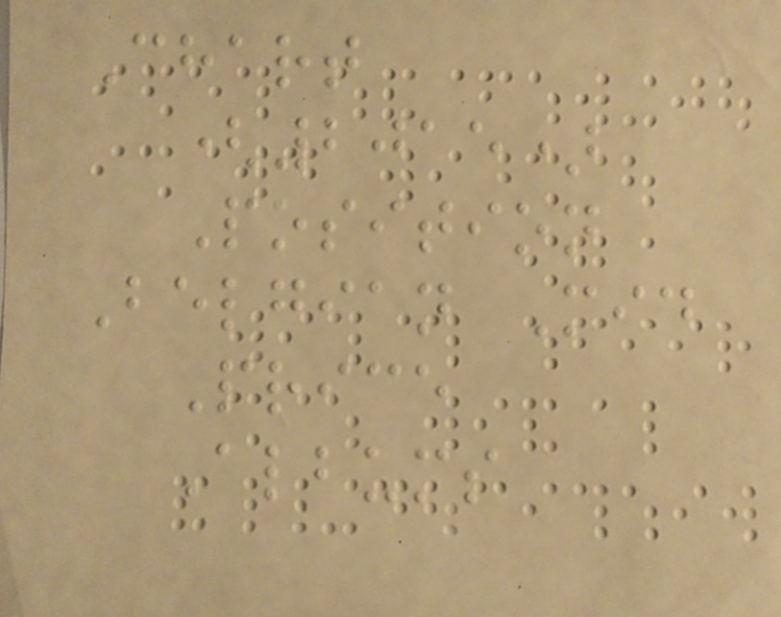Chart
(2015)
Position
Belgian Mid
Price
Albums
